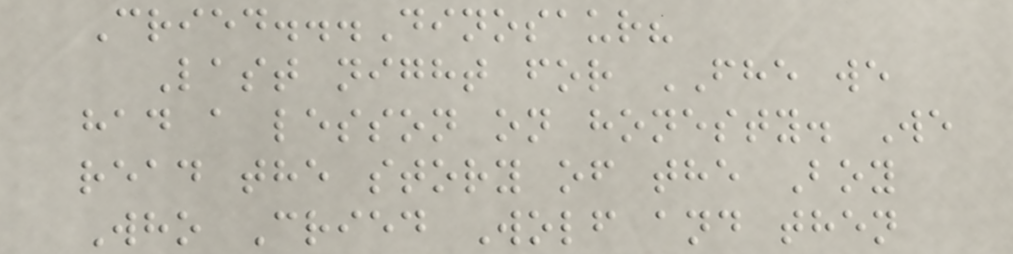Cried...Dinosaur?
Last night for FHE we
had a lesson on honesty. We
read the story of the Boy
Who Cried Wolf and then
